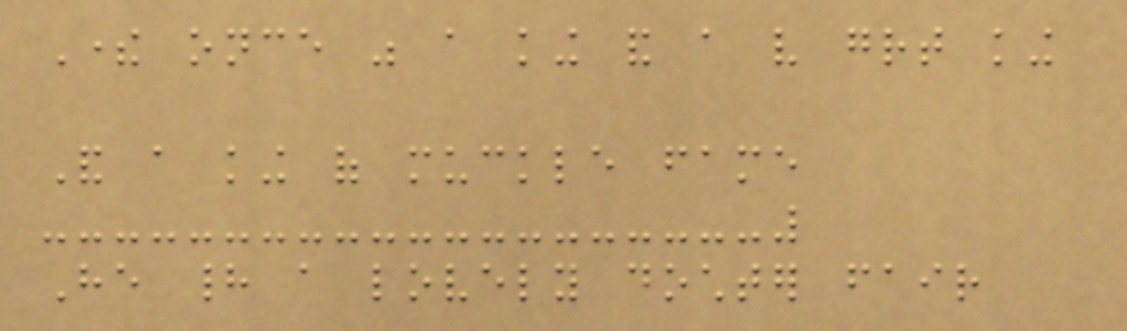There once was a king and a very great king
And a king of muckle fame
He had a lovely dochter fair
